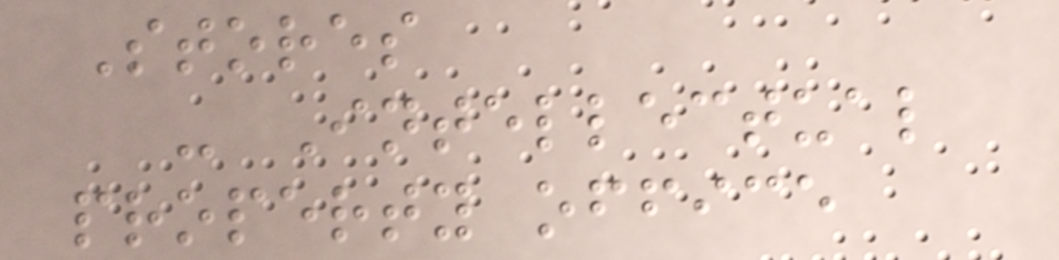Stores
- Intellectual
property office
